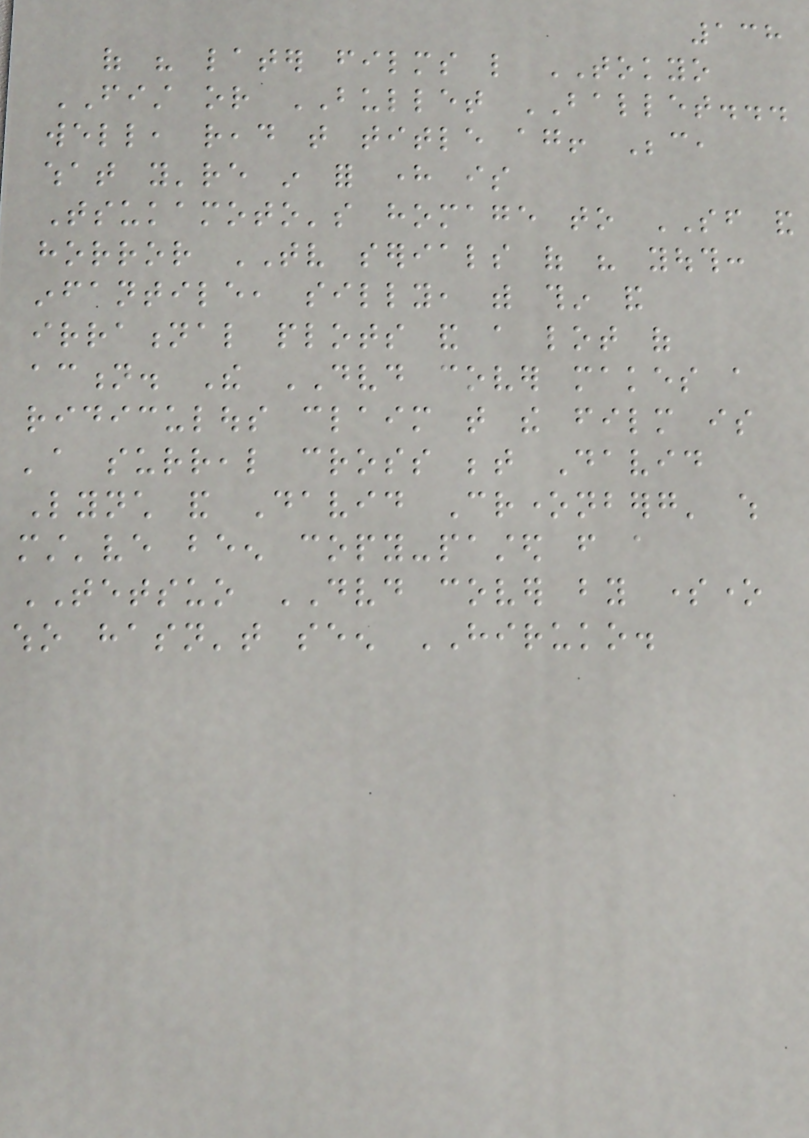138
of his later films like TOKYO
FIST or BULLET BALLET...
well, read that title again! Because,
what you're in for here is
Tsukamoto's homage to SF and
horror TV serials of his youth:
infantile, silly, with thin and
irrational plots and a lot of
action. The DVD cover makes a
ridiculous claim that the film is
'a surreal cross between David
Lynch and David Cronenberg' which
must've been copy-pasted from a
TETSUO DVD cover by someone
who hasn't seen HIRUKO.
